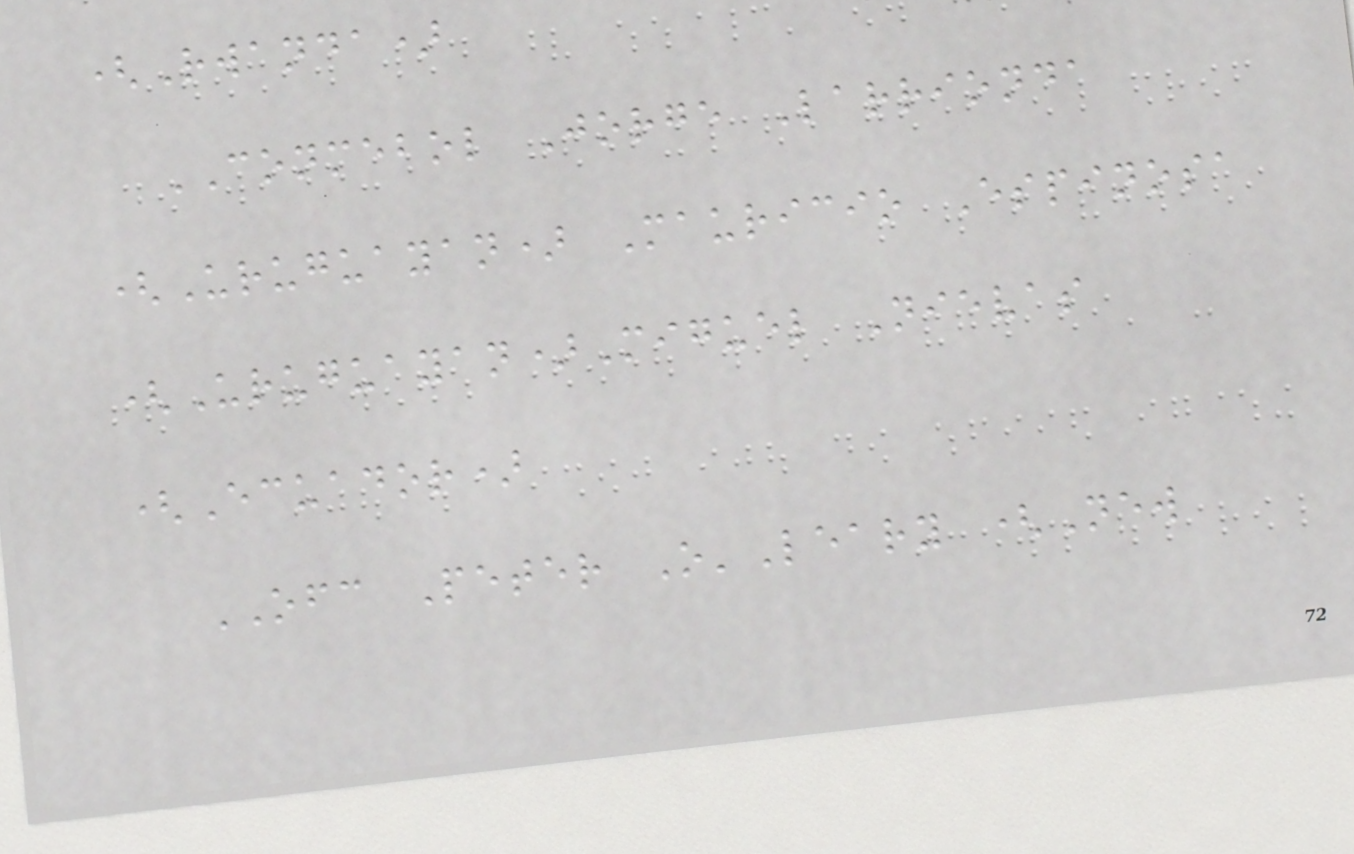(Rwanda)
CONMEBOL Jorge Larrionda
(Uruguayan) Mauricio Espinosa
(Uruguayan)Miguel Nievas
(Ecuador)
OFC Peter O'Leary (New
